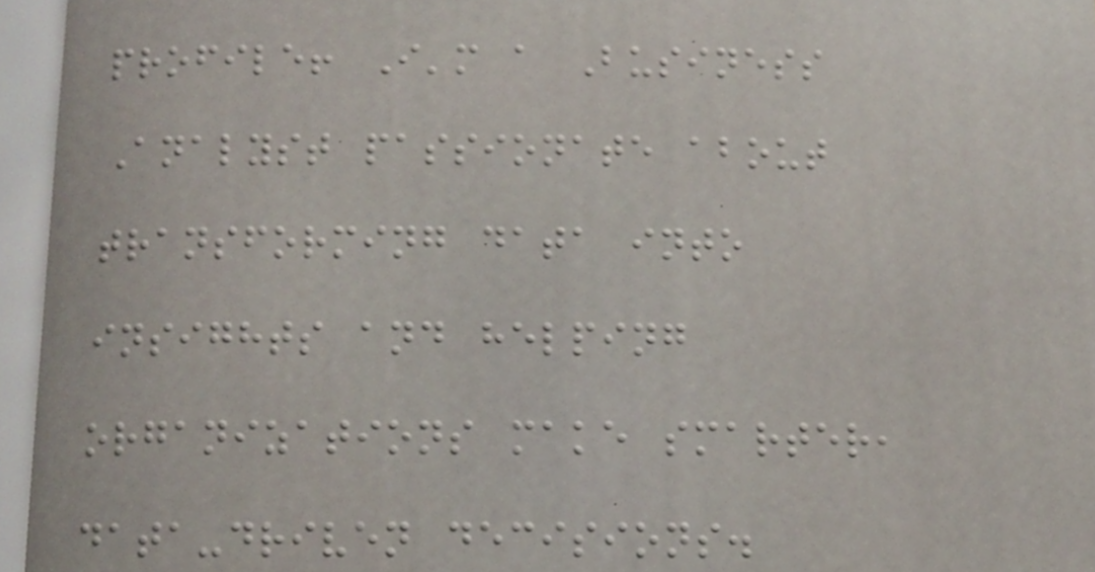profile! I'm a Business
Analyst passionate about
transforming data into
insights and helping
organizations make smarter,
data-driven decisions.
